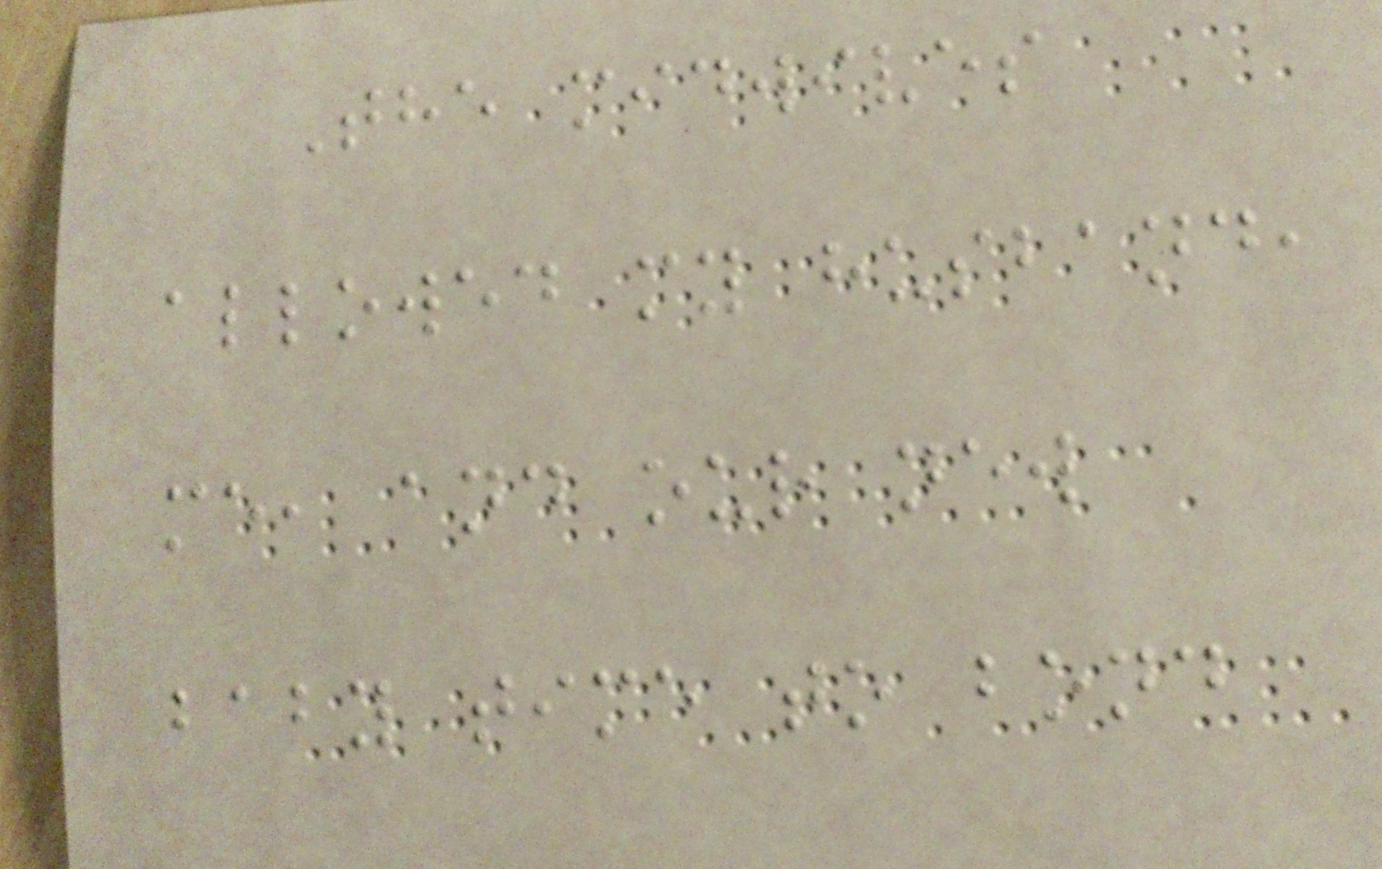The midwives
allowed my husband,
me, and our new
baby time to bond
